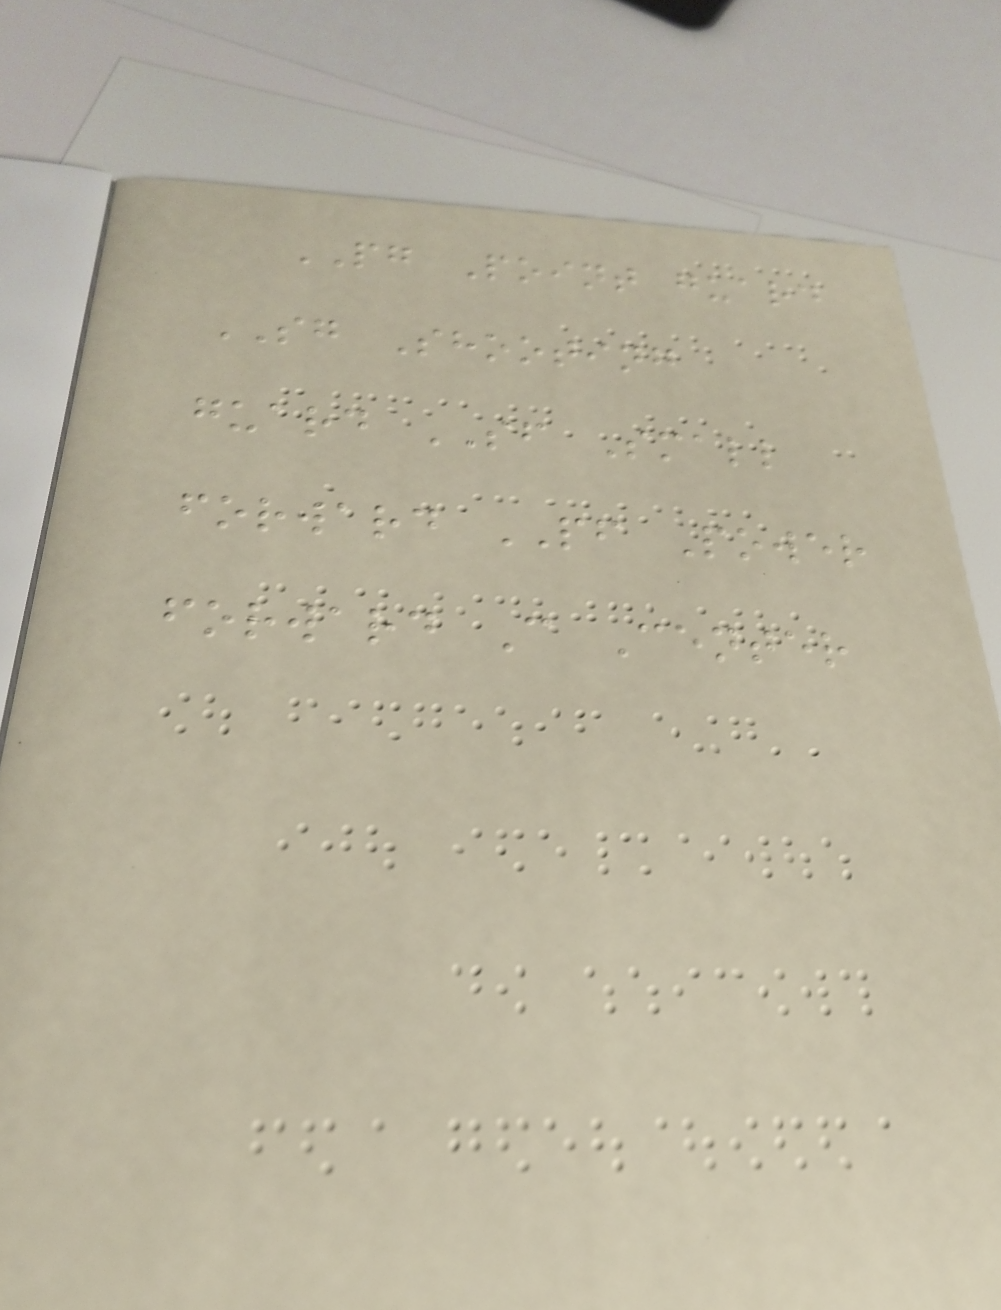PG Point guard
SG Shooting
guard SF Small
forward PF Power
forward C Center
